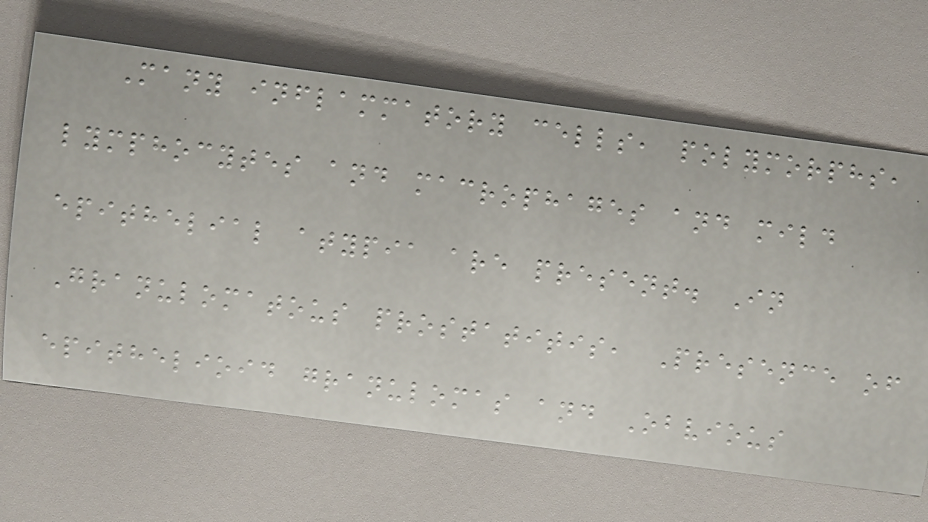Many inflammatory cells, polymorphs,
lymphocytes and macrophages and mild
epithelial atypia are present. In
Granulomatous prostatitis, Presence of
epithelioid granulomas and Obvious
